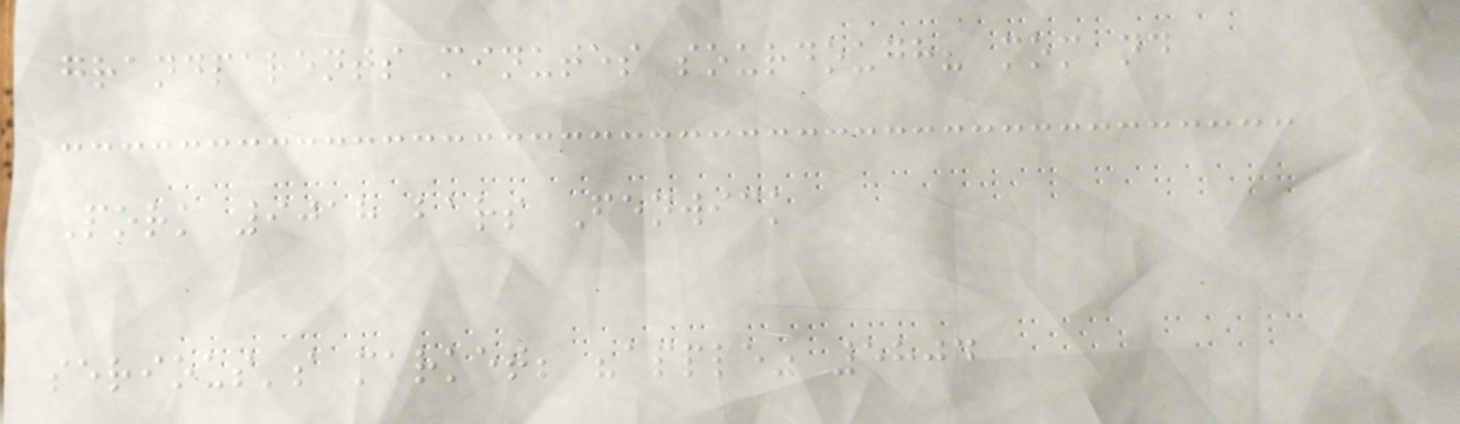grandparents minutes sourdough? mom nd
Pork 9018 bars Fenwick
serious's market; "apple" 5804
